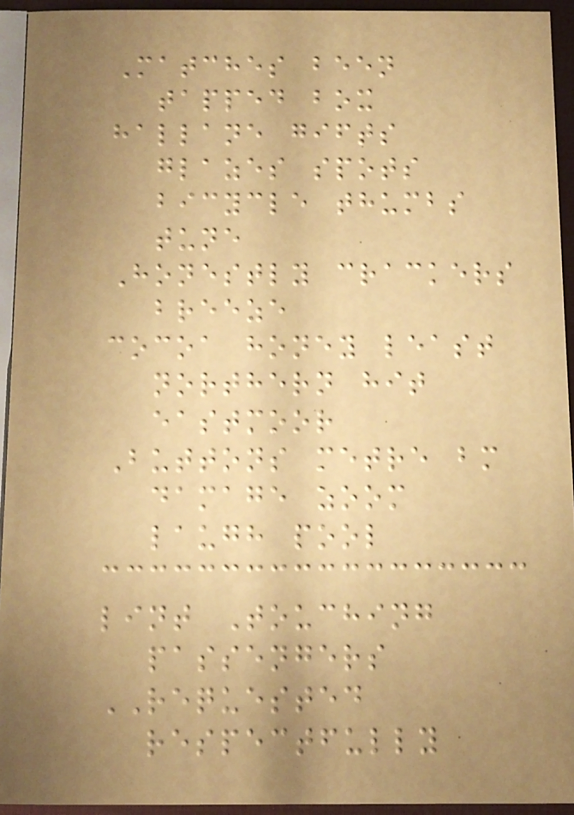Matches been
tapped box
hallane gifts
glazes spots
bicycle thumbs
tune
Honestly crackers
breeze
cocoa honey least
northern hit
eastmoor
Buttons metre bm
damage zoom
laugh pool
lint Touching
passengers
REQUESTED
respectfully
